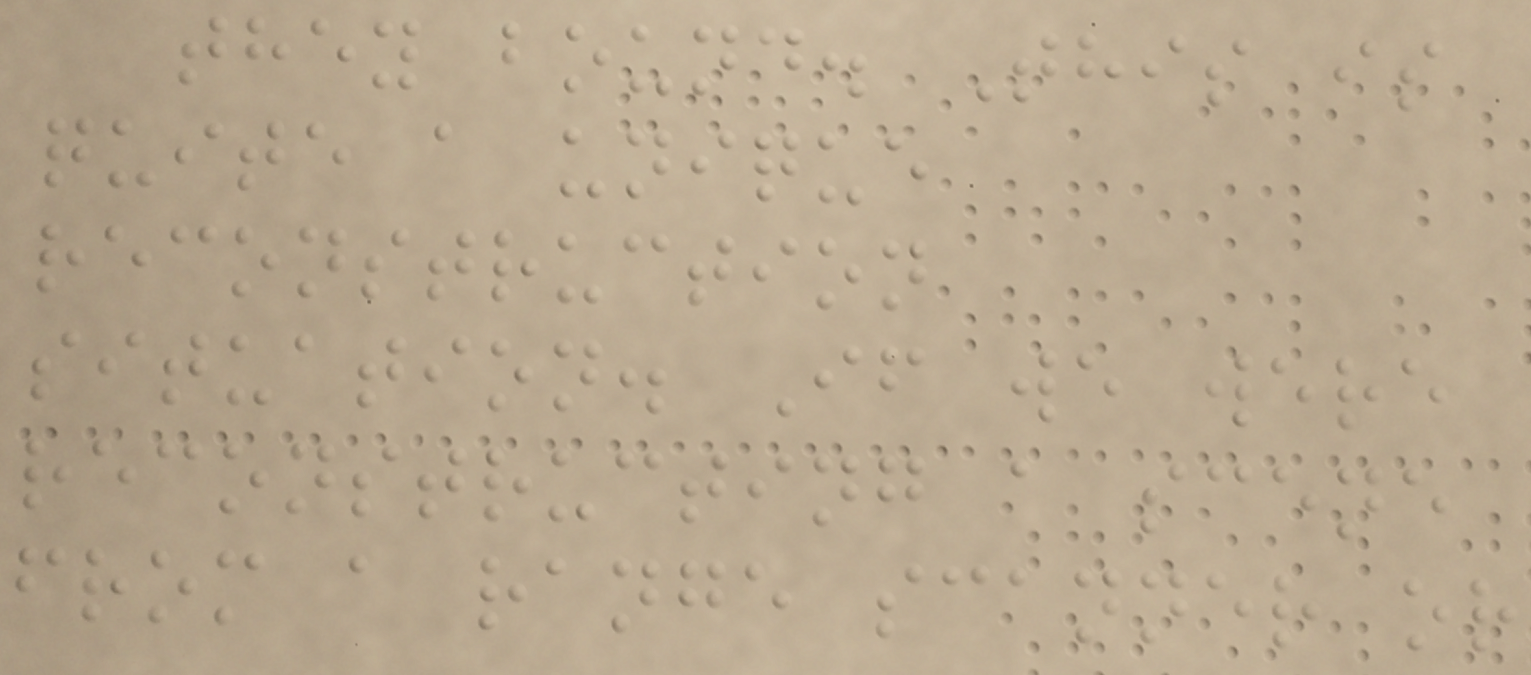they bound. This is
quite a unique
reconstruction
situation. If we were
reconstructing a scene
from a range scanner or
